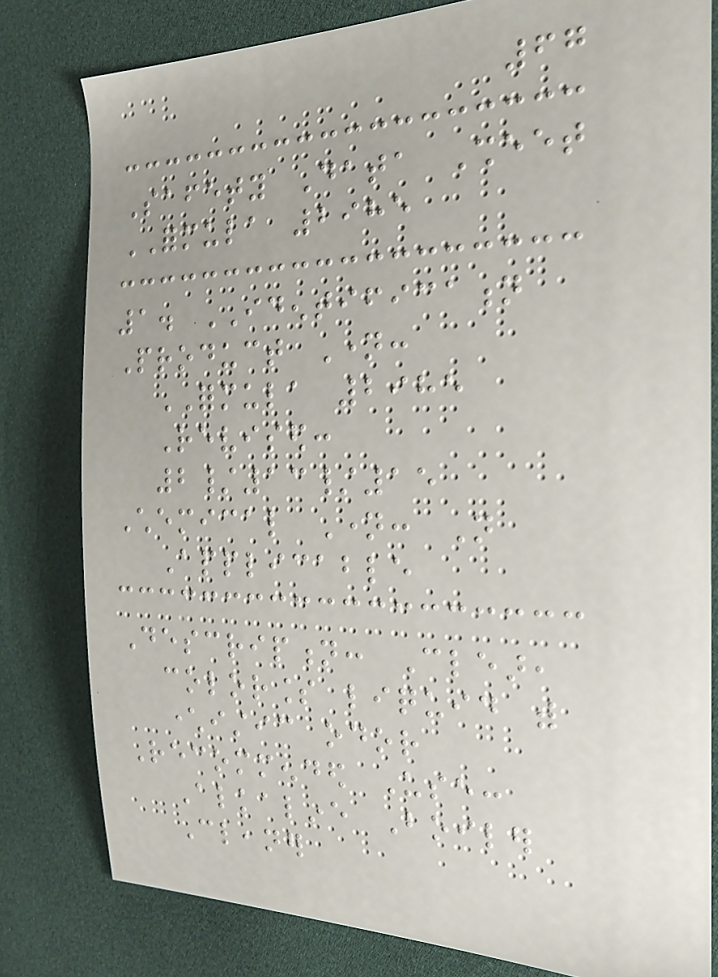67
Safety Data Sheet
FORMULA 2985
1. IDENTIFICATION
Product Name:
FORMULA 2985
Revised:
2/13/15
Chemical Name: Not
Applicable
Description: Clear,
colorless liquid with
characteristic odor
Recommended Use:
Alkaline Boiler
Cleaner
